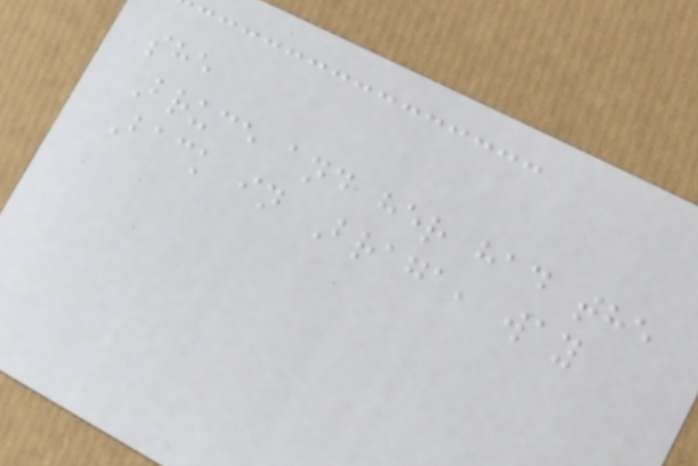she
Bruce and her had the
Back in Braga, way
